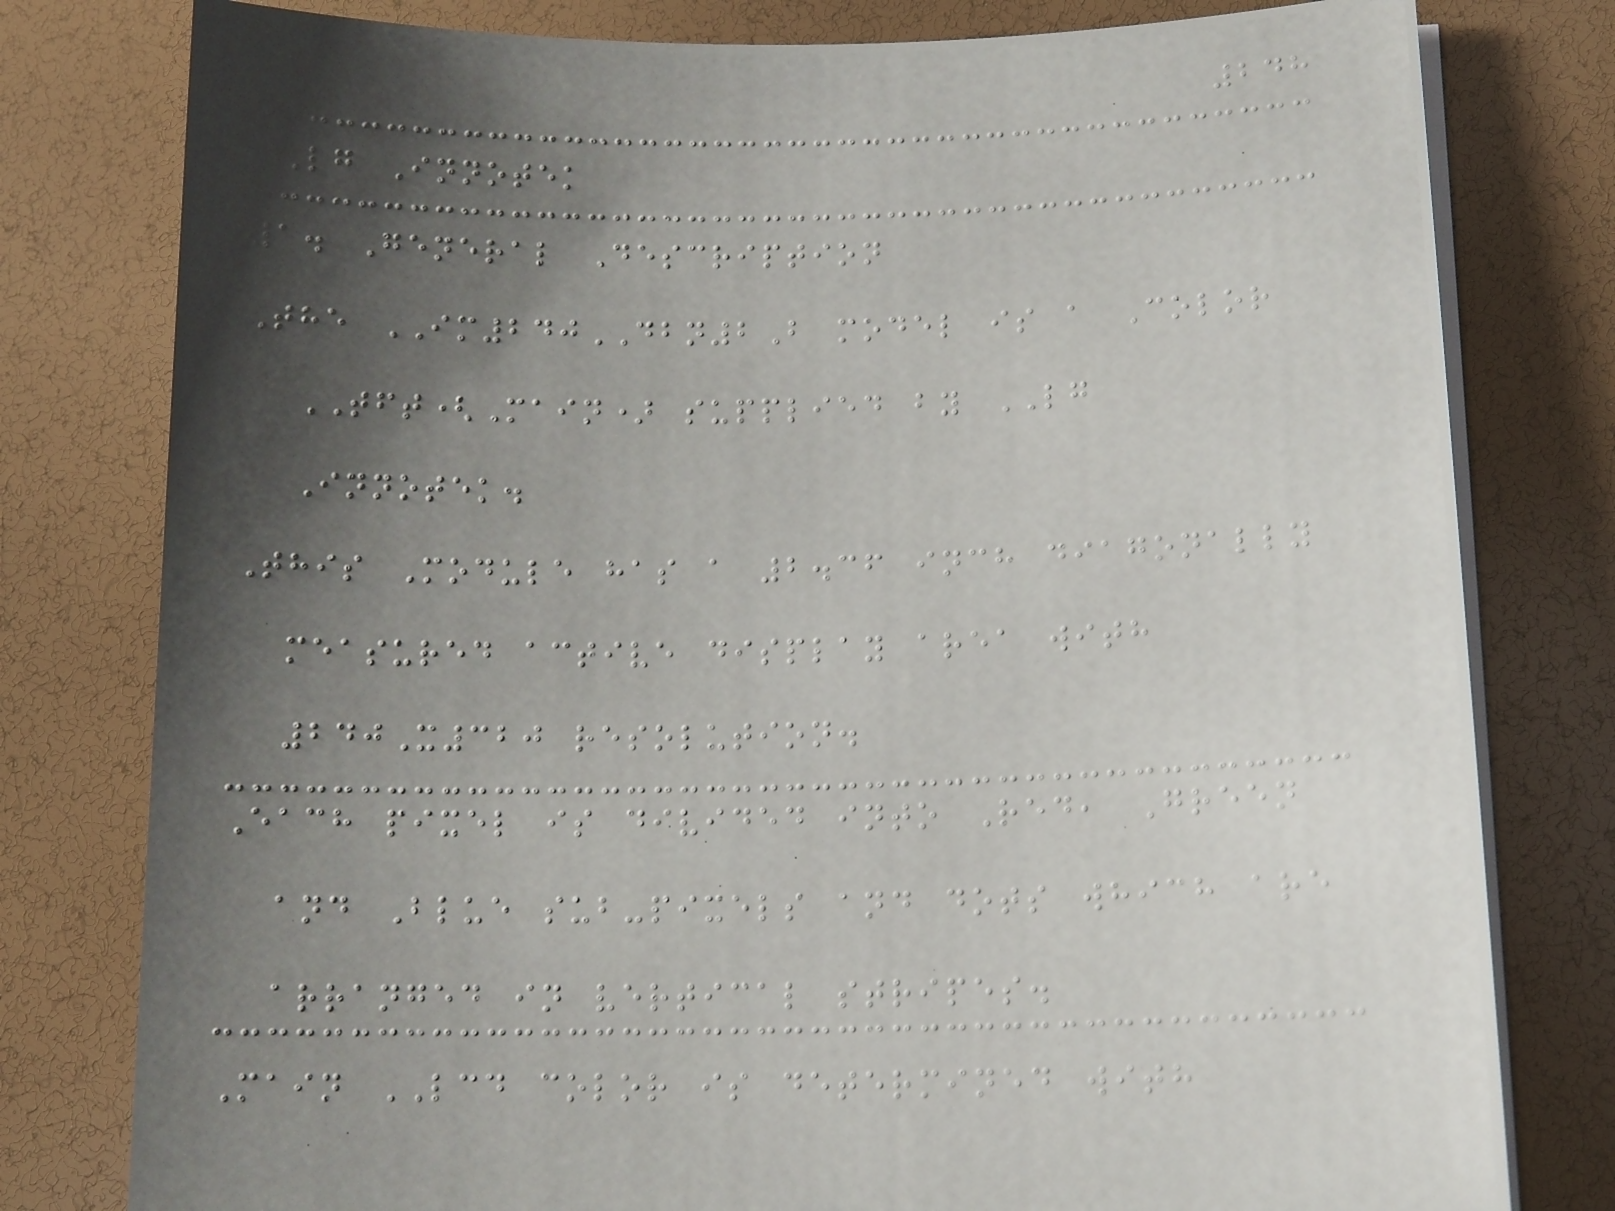248
LG Innotek
1. General Description
The IM240DBN2B model is a Color
TFT(Main) supplied by LG
Innotek.
This Module has a 2.36 inch diagonally
measured active display area with
240X320 resolution.
Each pixel is divided into Red, Green
and Blue sub-pixels and dots which are
arranged in vertical stripes.
Main LCD color is determined with
